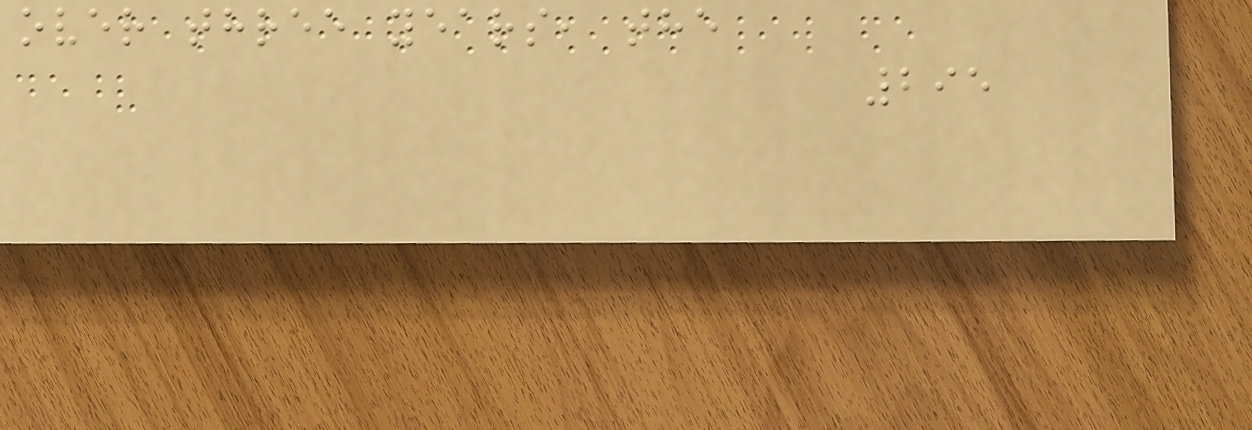over three years, the
295
